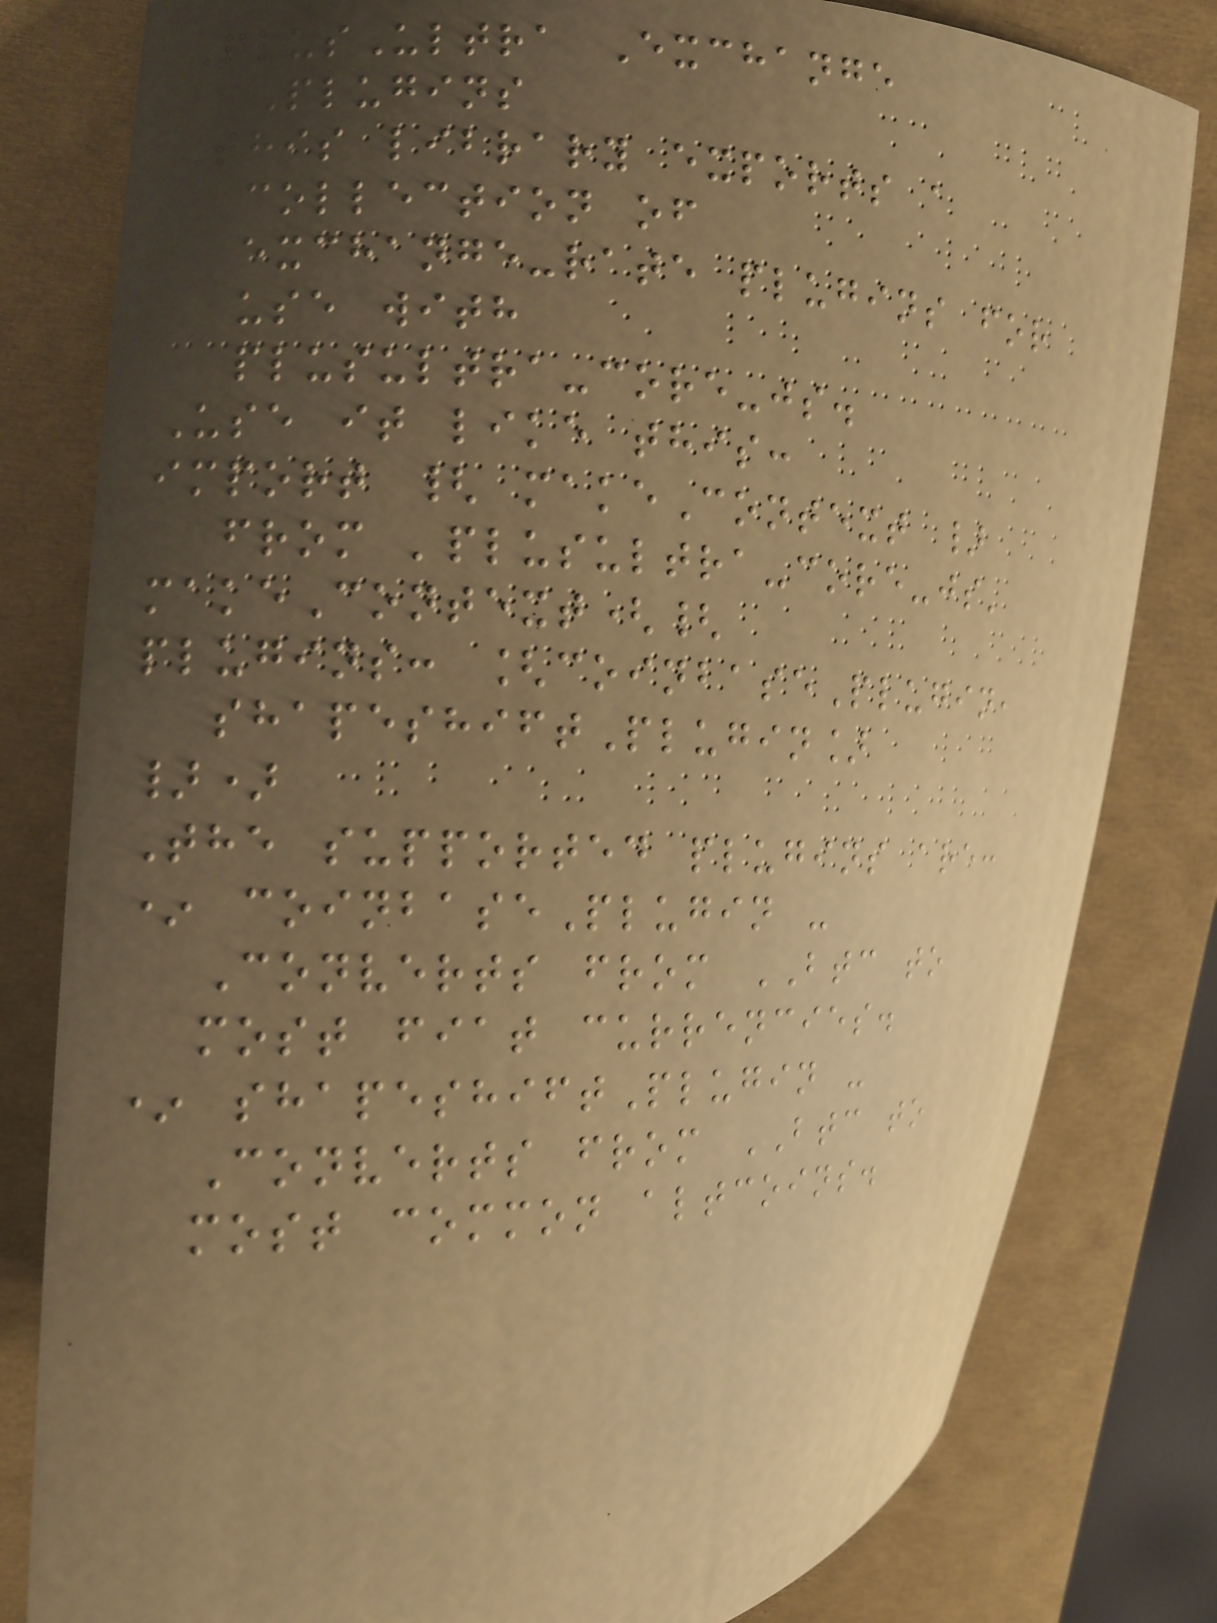PlusUltra Exchange
Plugins
This library exports a
collection of
exchange-rate plugins for
use with
plusultra-core-js.
Use it like this:
import { makeContext }
from 'plusultra-core-js'
makeContext({
plugins: [coinbasePlugin,
shapeshiftPlugin]
})
The supported plugins are:
* coinbasePlugin -
Converts from BTC to
most fiat currencies.
* shapeshiftPlugin -
Converts from BTC to
most common altcoins.
